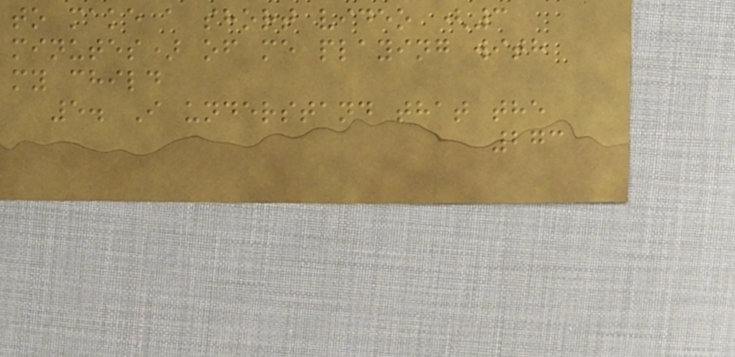to make a short video (3
minutes) of me playing with
my child
5. I understand that the
273
